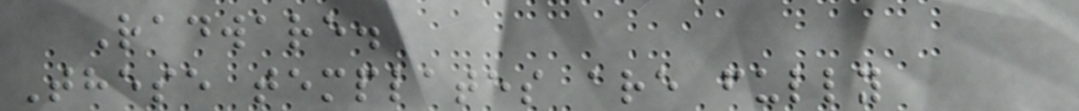Radware.
These templates are fully
